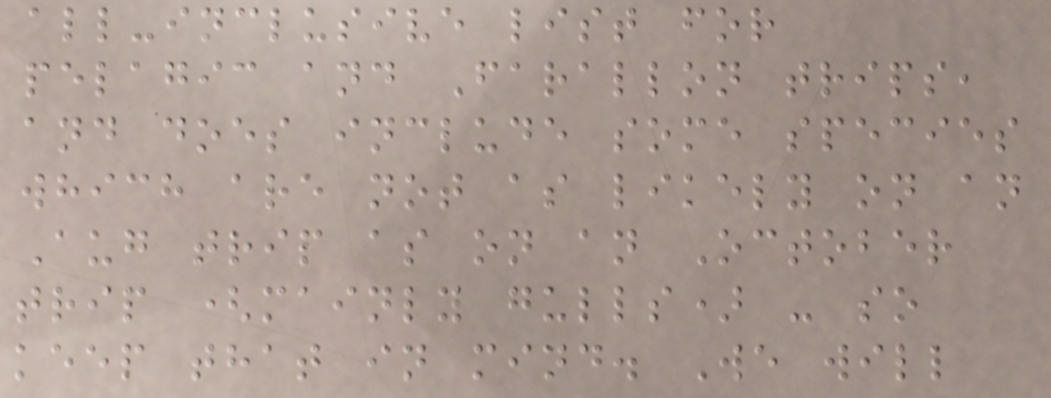all-inclusive list for
pelagic and Farallon trips,
and does include some species
which are not as likely on an
Aug trip as on an October
trip (mainly gulls) - so
keep that in mind. We will
